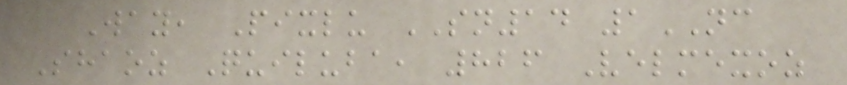Way, Pixlu SN14 1NC
Shaoz Quiluba, 826 Velmexoz
